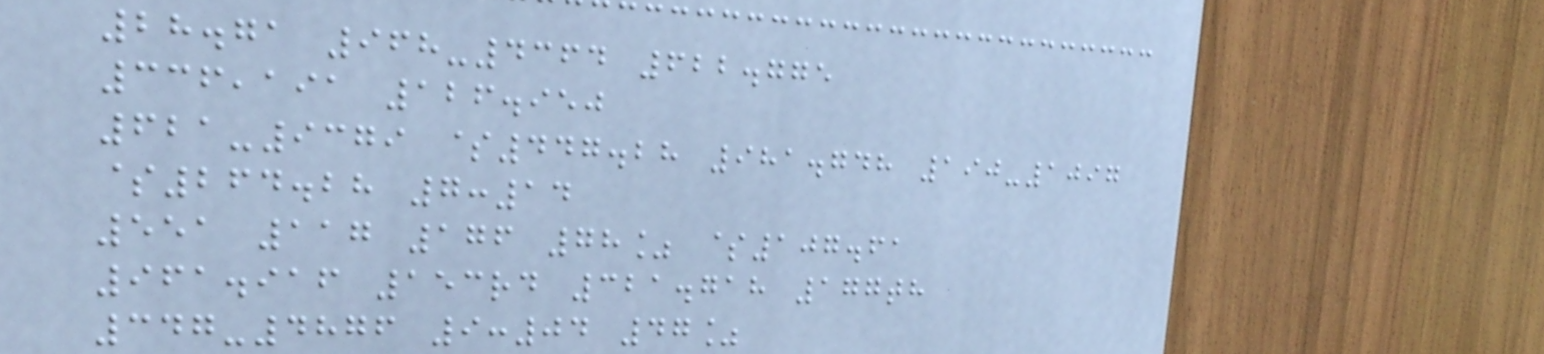28.71 968-4364 622.775
336,191 126.950
621-9379 $447.28 981.748 190-1097
$264.28 7:14
551 117 176 78% $107.61
961.916 153rd 321.718 177th
347-4876 9:04 47%
